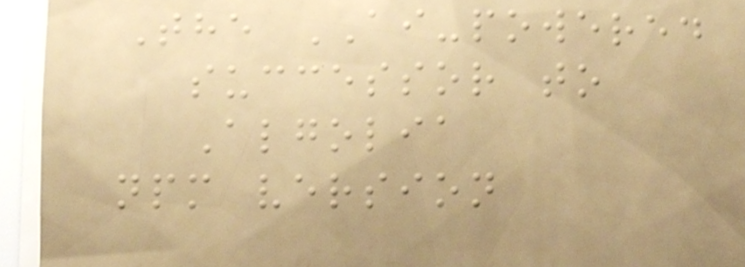The AI-powered
successor to
Algolia
npm version
